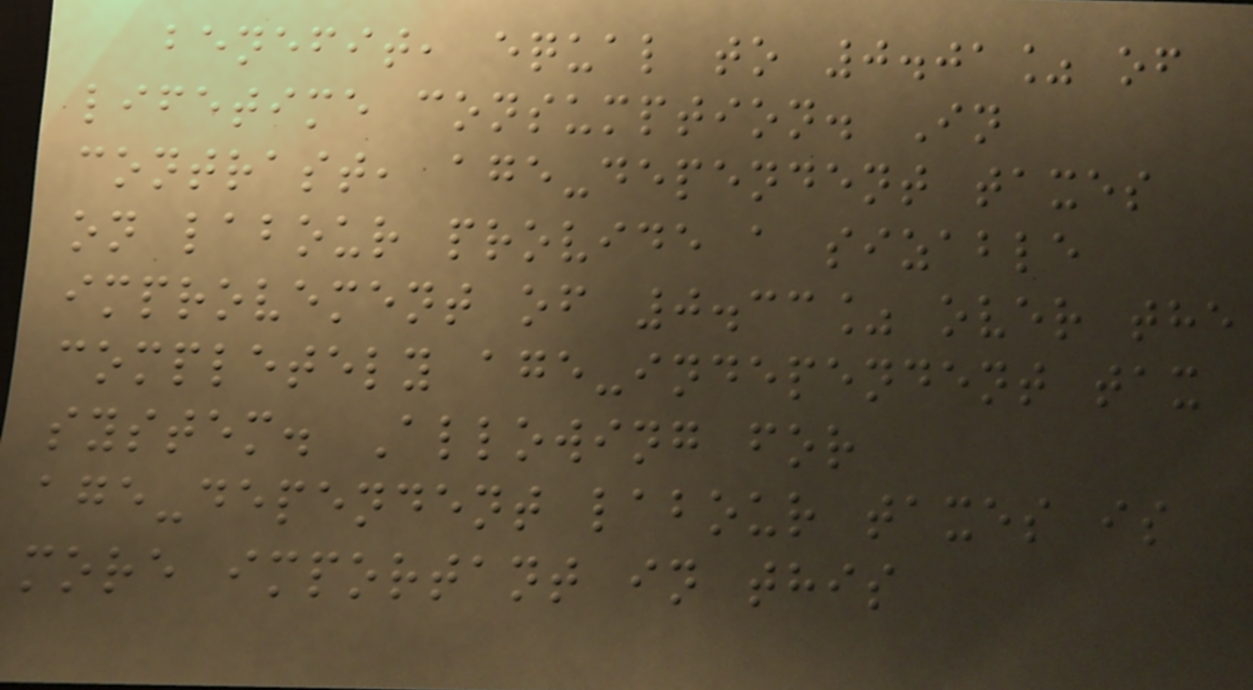benefit, equal to 0.01% of
lifetime consumption. In
contrast, age-dependent taxes
on labour provide a sizable
improvement of 0.33% over the
completely age-independent tax
system. Allowing for
age-dependent labour taxes is
more important in this
